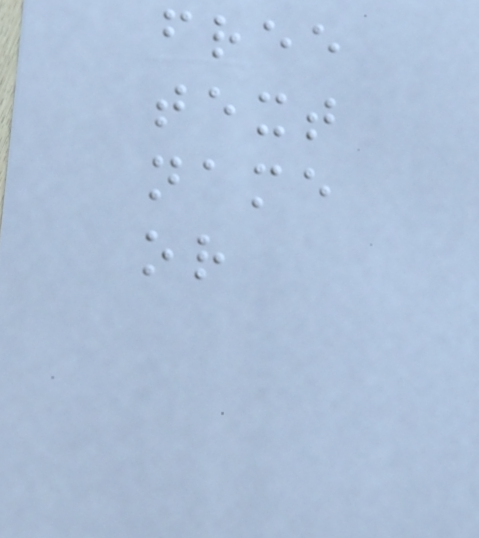free
text
name
or
